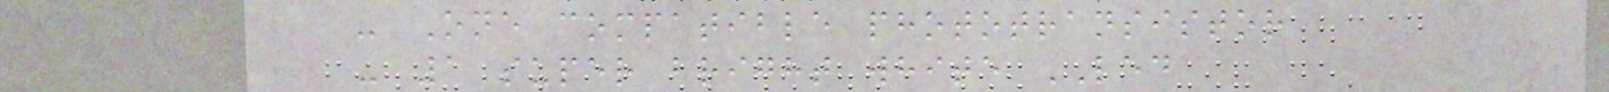- One compatible phototransistor
- 1 super bright white LED
